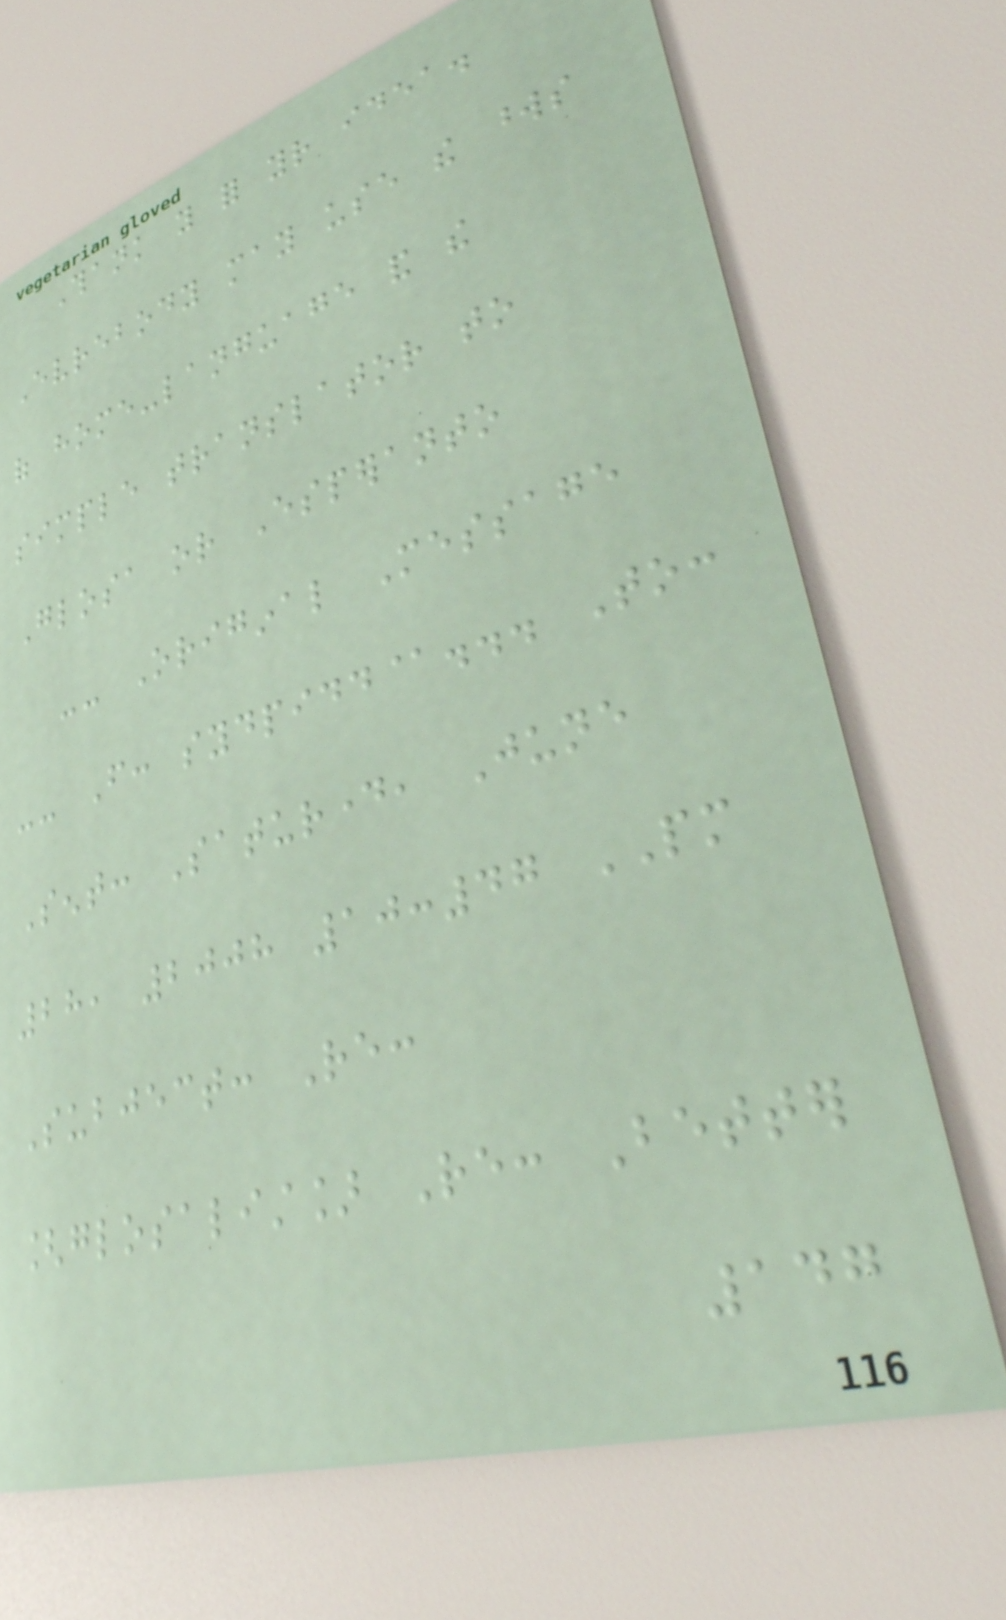Thank you for your idea.
Evrebody may use the words
of home-language and the
simple translator to
Glosa or Esperanto
-- Original Message
-- From: sydpidd@... To:
Sent: Saturday, June
28, 2008 10:47 PM
Subject: Re:
[glosalist] Re: Better
147
